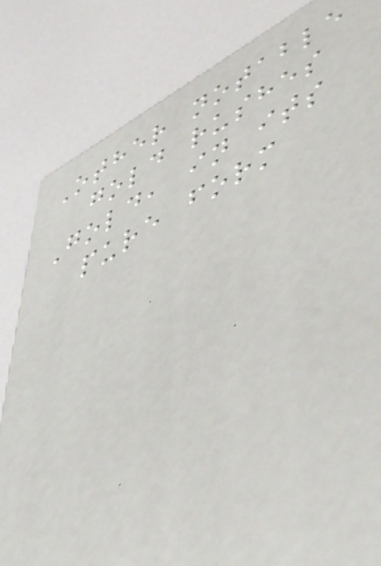Other notable
gold rushes
Gold, in its
pure form
